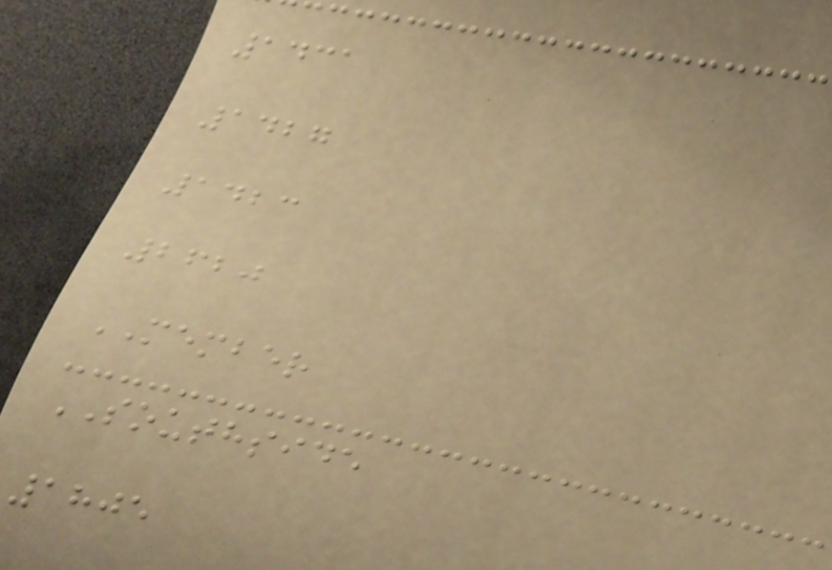1431
1427
1423
2620
MEMBER
SOUTHSIDE
1805
